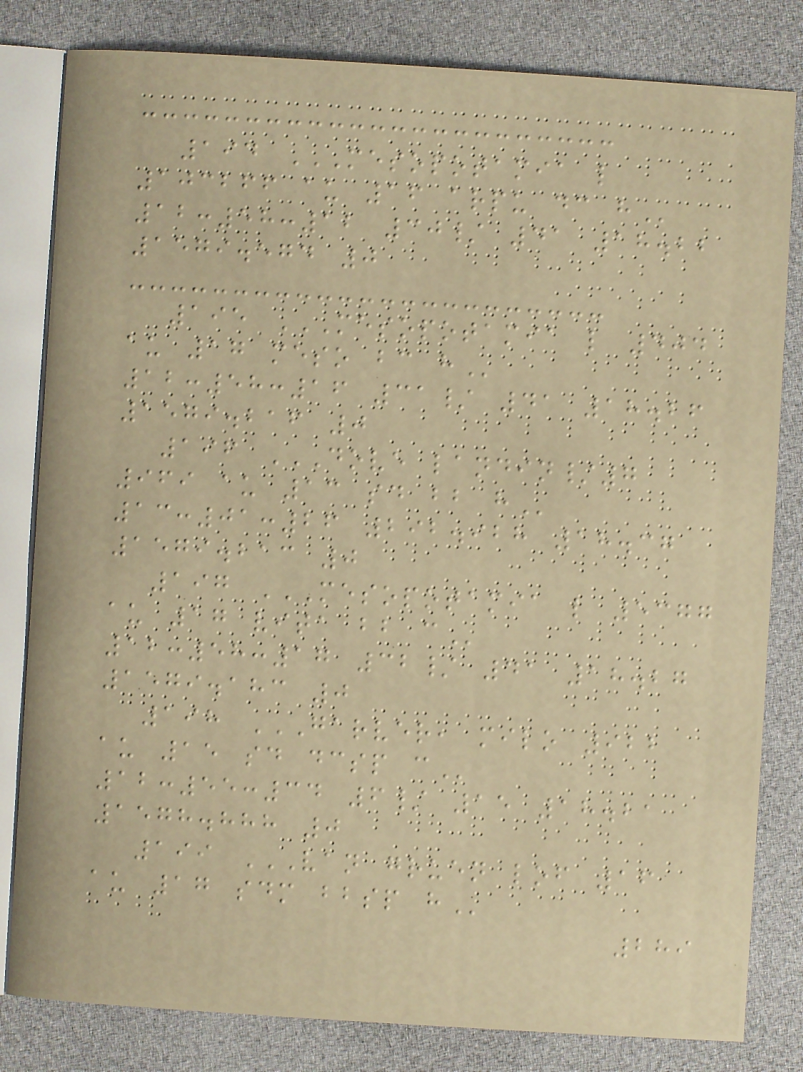194 MESOPOTAMIA L
103266 AU 16 ARPU DC H
12:58:12 30/ 41 18.22
1579.574 0
195 MESOPOTAMIA L 404
AU 17 MESO BC H
12:58:16 31/ 41 18.26
1579.216 0
196 DOVE LANDIN/7
969 AU 13 SD BB H
13:01:26 292.928 18.37
1579.213 0
197 MESOPOTAMIA L 5377
AU 17 VITA BB C
12:58:17 32/ 41 18.27
1579.183 0
198 GARVER, MILO 922
AU 15 SD DCSP C
12:55:34 6/ 15 18.21
1578.888 0
199 VAN GRUEN LOF 16
AU 17 SDM BBSP H
289
